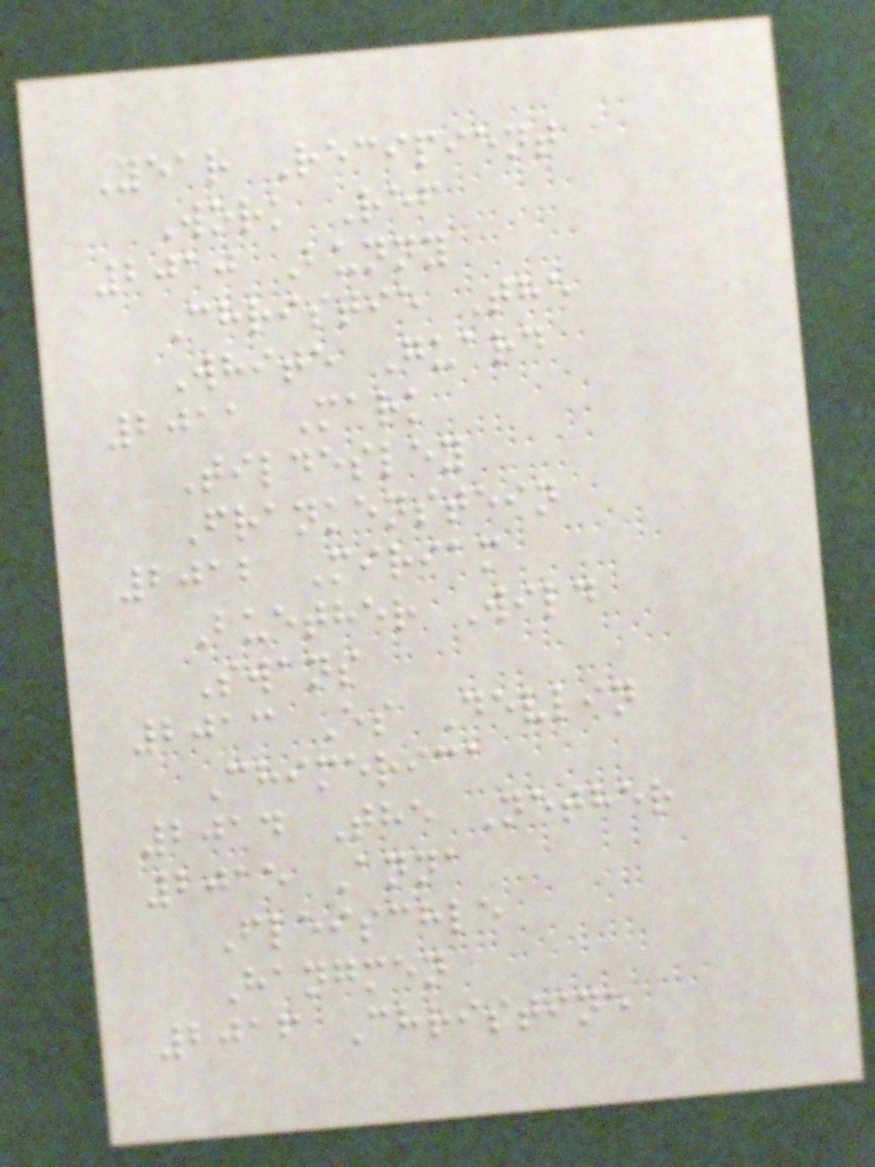Year Recipient
Work Ref
2010 Bunny
Christie The
White Guard
2011 Mark
Tildesley
Frankenstein
2012 Miriam
Buether Wild
Swans
2013 Es Devlin
Chimerica
2014 The Nether
2015 Anna
Fleischle
Hangmen
2016 Christine
